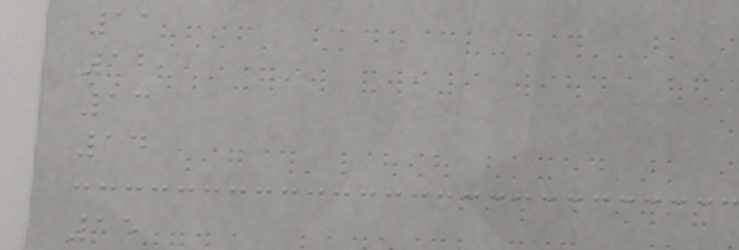11
12
13
14
15
